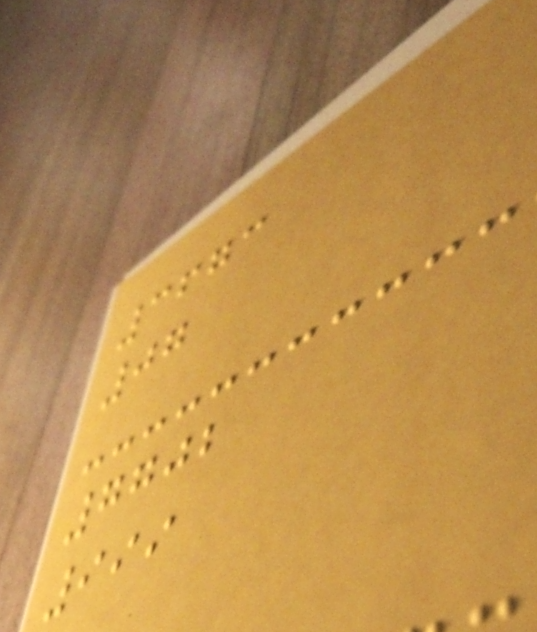3673
07
7702
999
